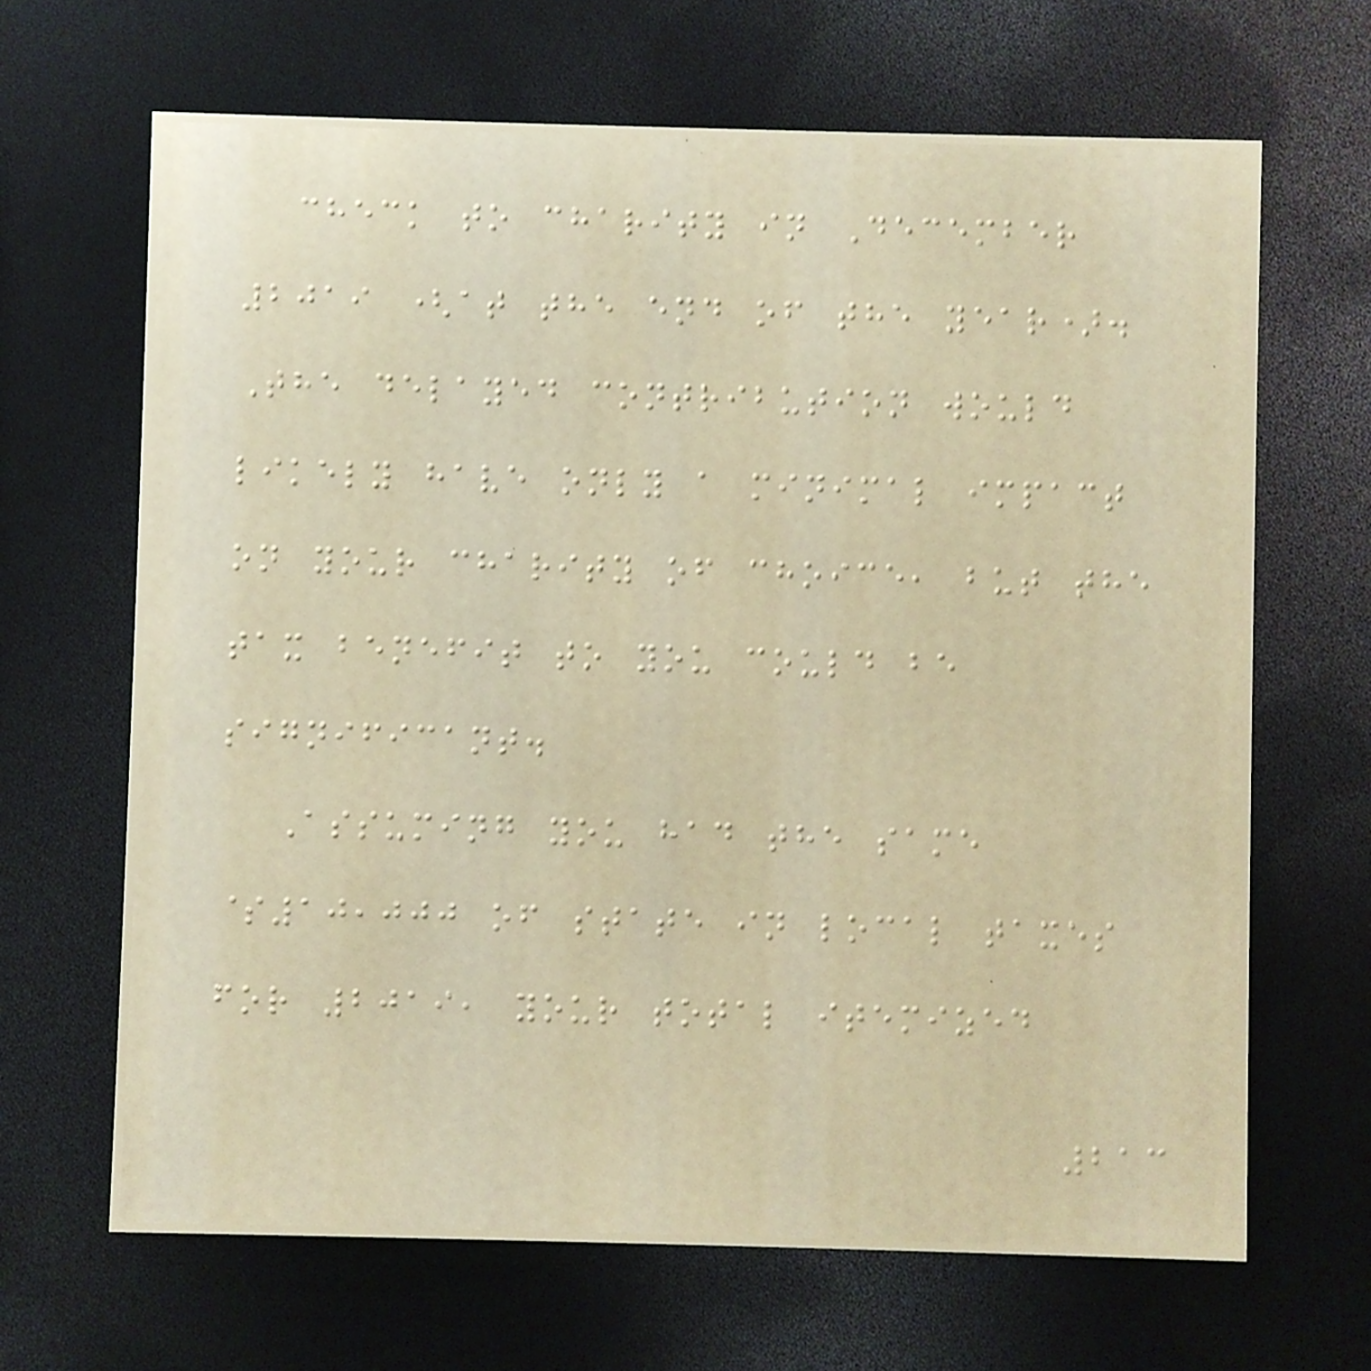check to charity in December
2019 (at the end of the year).
The delayed contribution would
likely have only a minimal impact
on your charity of choice, but the
tax benefit to you could be
significant.
Assuming you had the same
$10,000 of state in local taxes
for 2019, your total itemized
213
